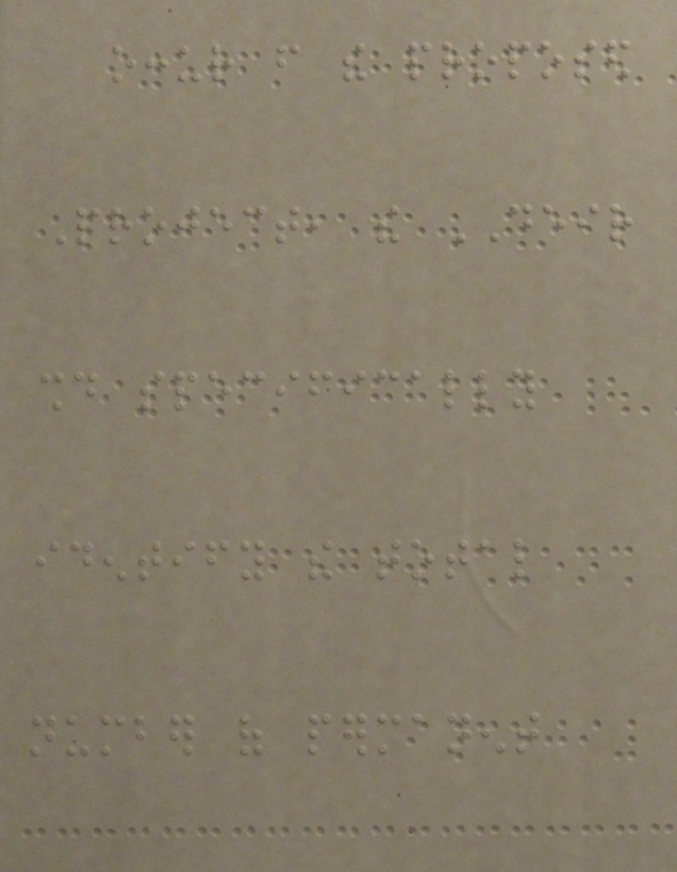occur from the proposed
Project, the DEIR
should specifically
identify the total
number of permanent
